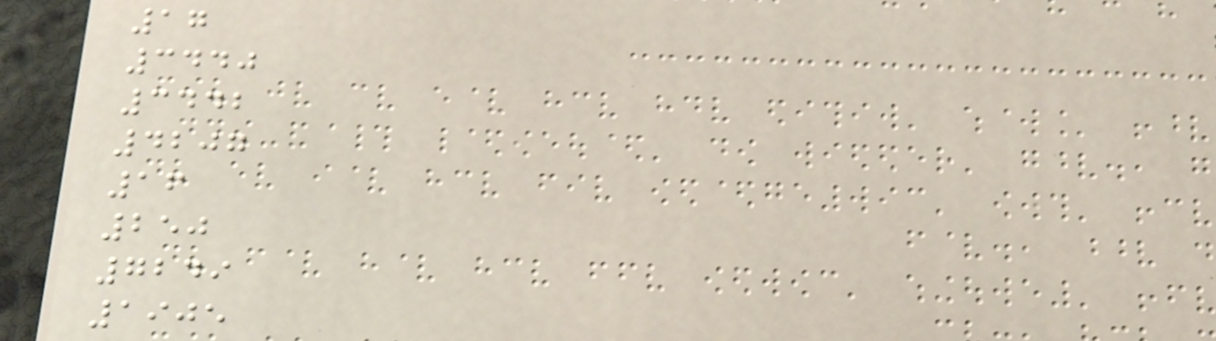17
3440
3442
4207
16
250
7249
1905
